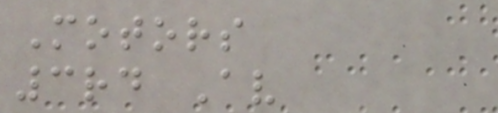Motors
3rd Av
